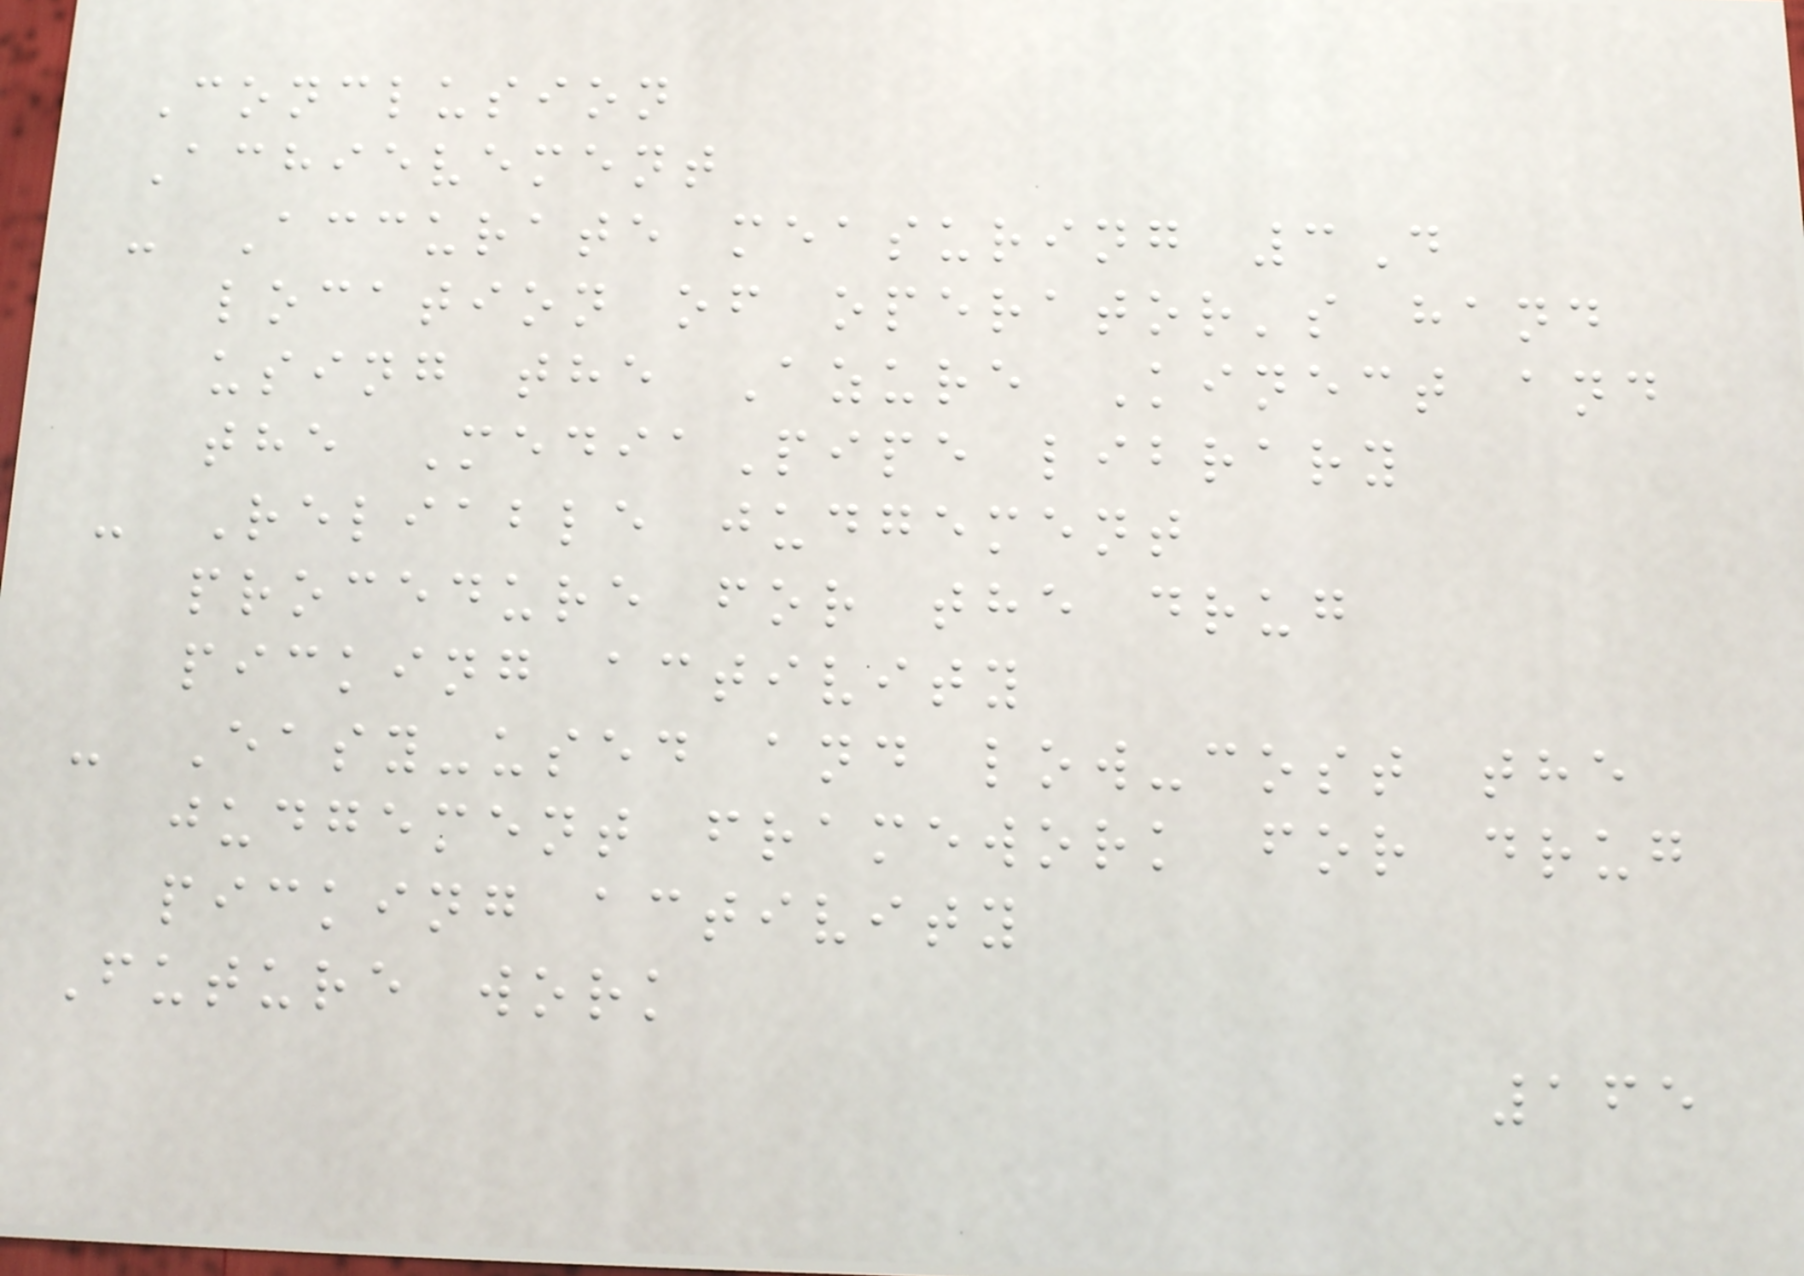Conclusion
Achievement
- Accurate measuring 3D
location of operator's hand
using the Azure Kinect and
the MediaPipe library
- Reliable judgement
procedure for the drug
picking activity
- Easy-used and low-cost the
judgement framework for drug
picking activity
Future work
165
